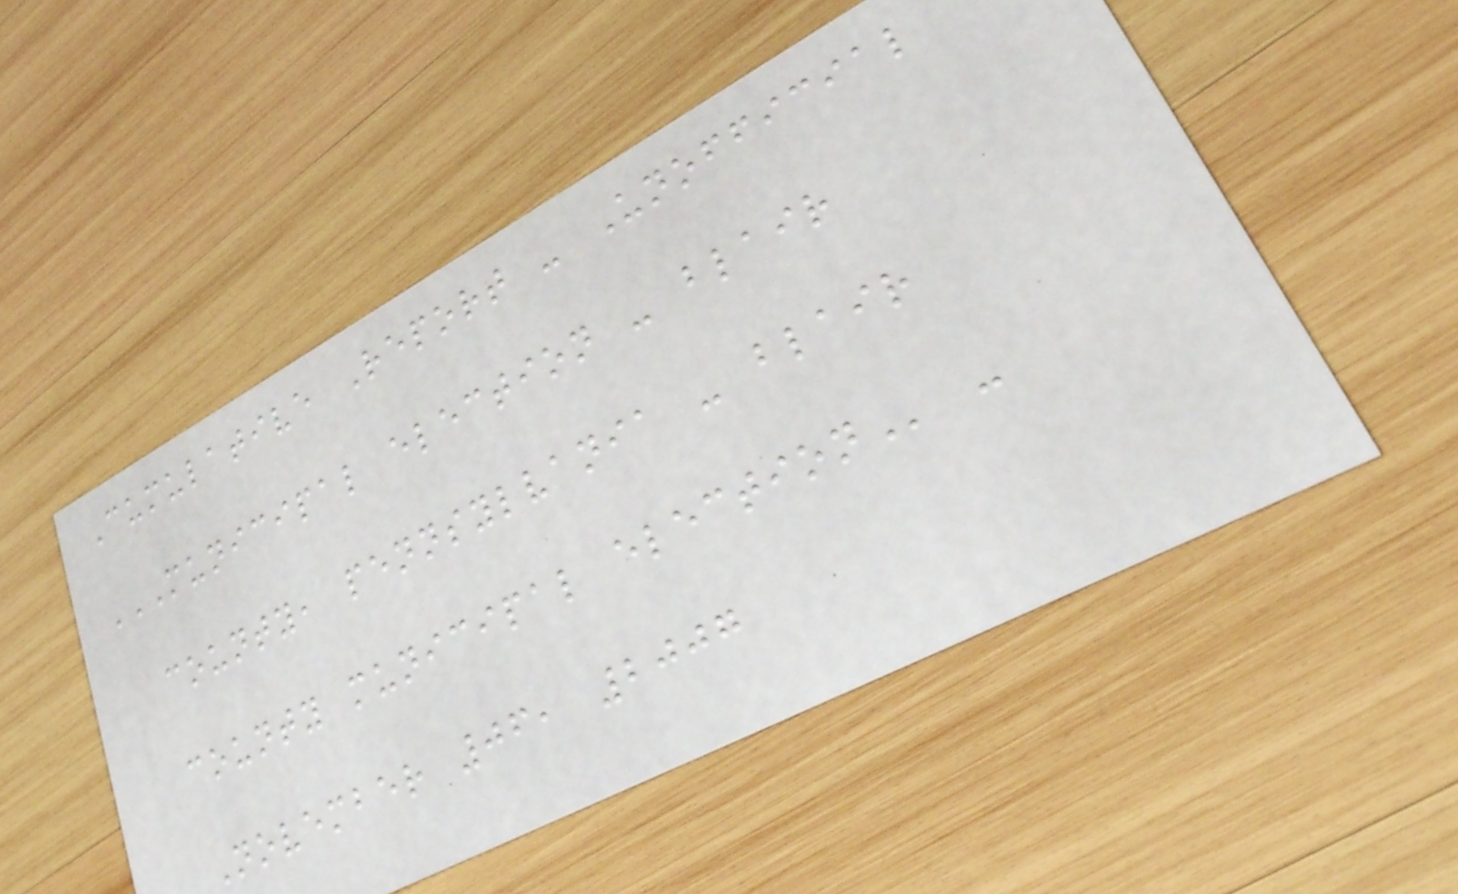Cumulative Report - Unofficial
MUNICIPAL ELECTION - BLAIR
COUNTY, PENNSYLVANIA - BLAIR
COUNTY MUNICIPAL ELECTION -
November 06, 2007
